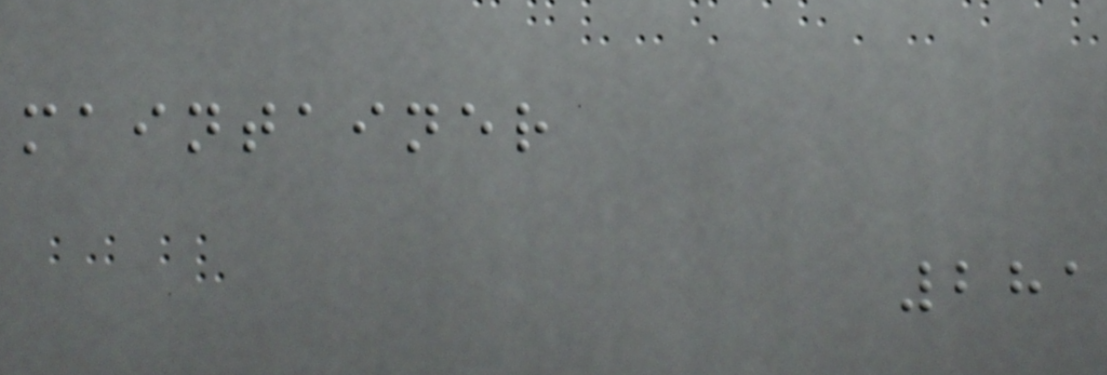maintainer
281
